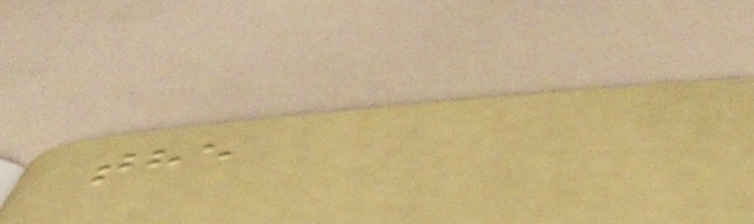the
